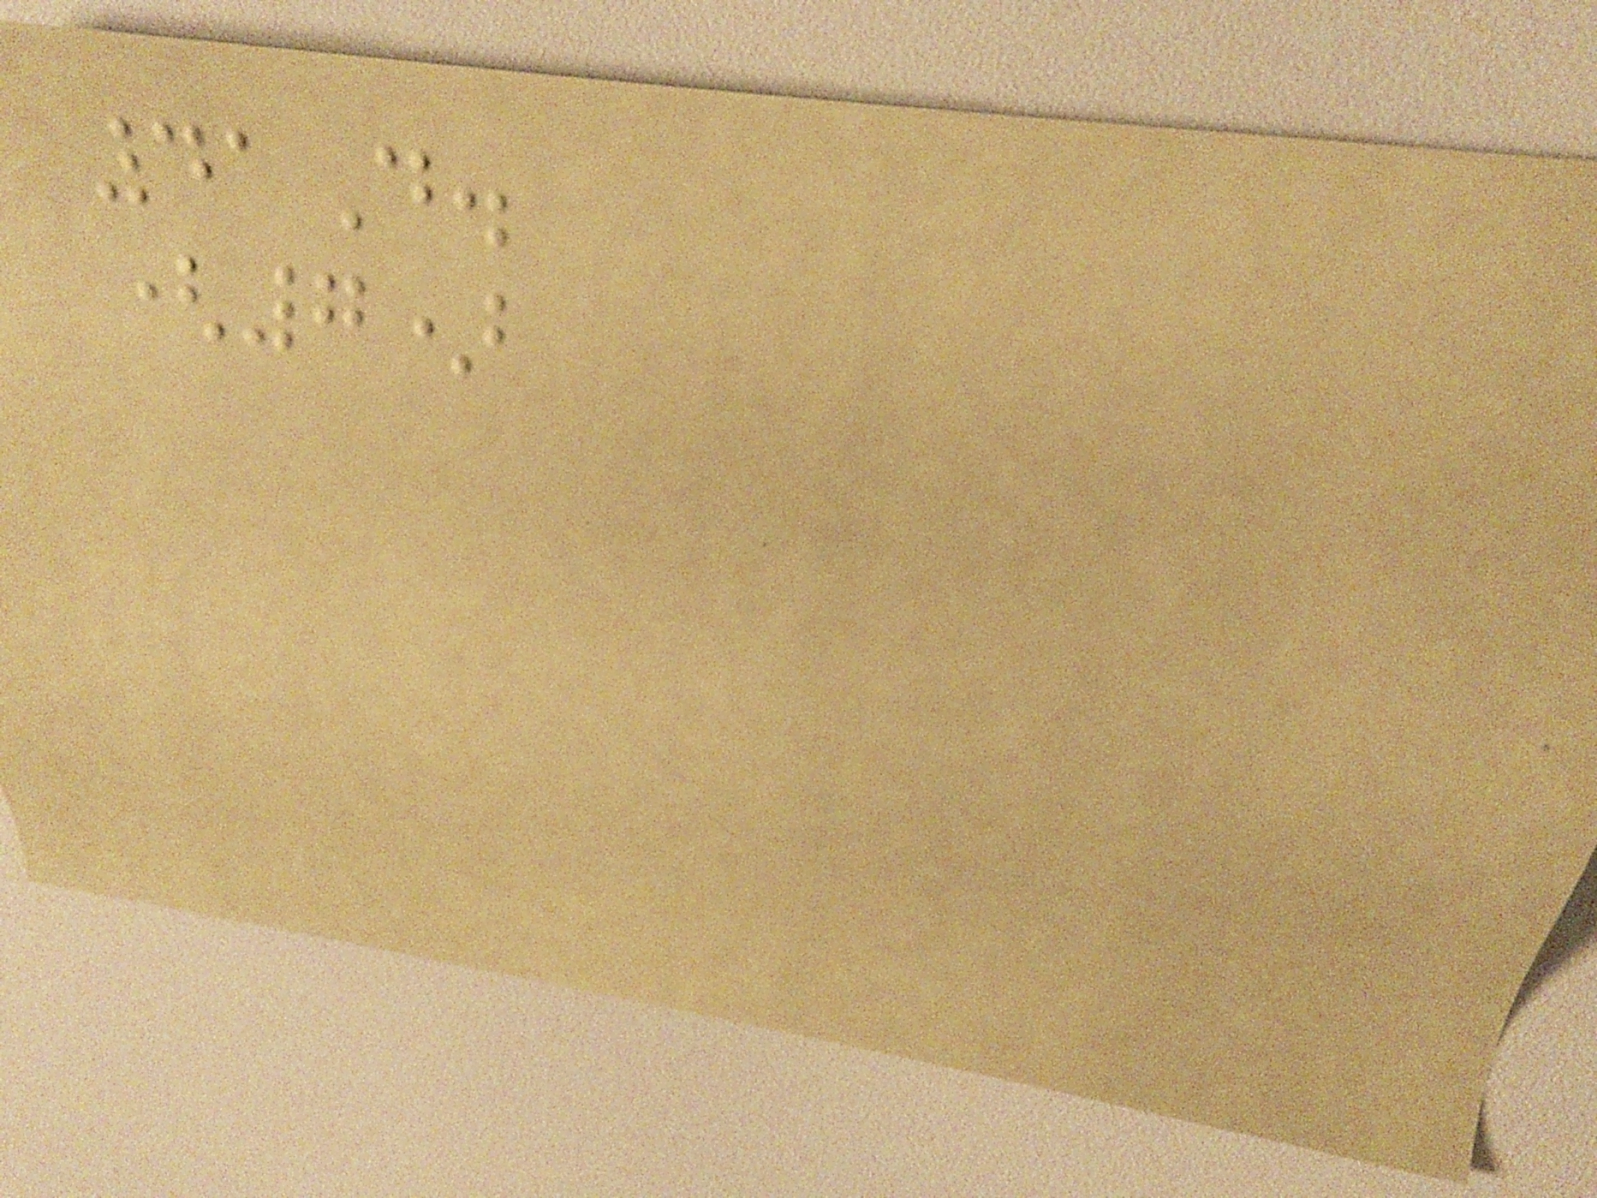41D.
(7)
